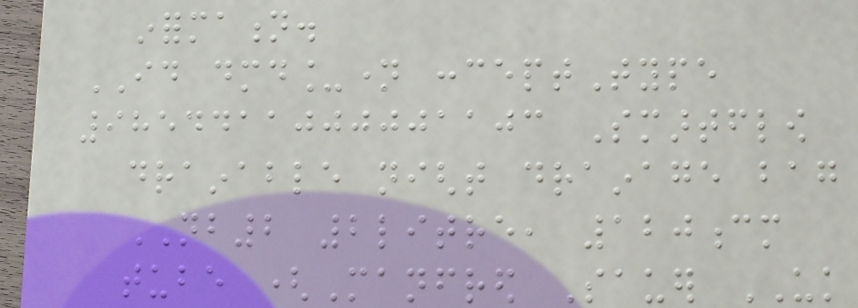information.
ID dmd_name conceptType
9854411000001103 Smartflow
drainable night drainage bag
NB2 2litre, 120cm
tube (Manfred Sauer UK
